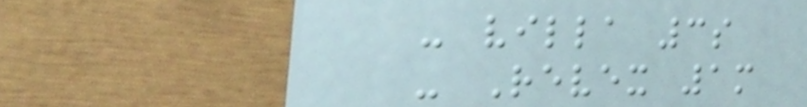- villa 3s
- Revex 1m
